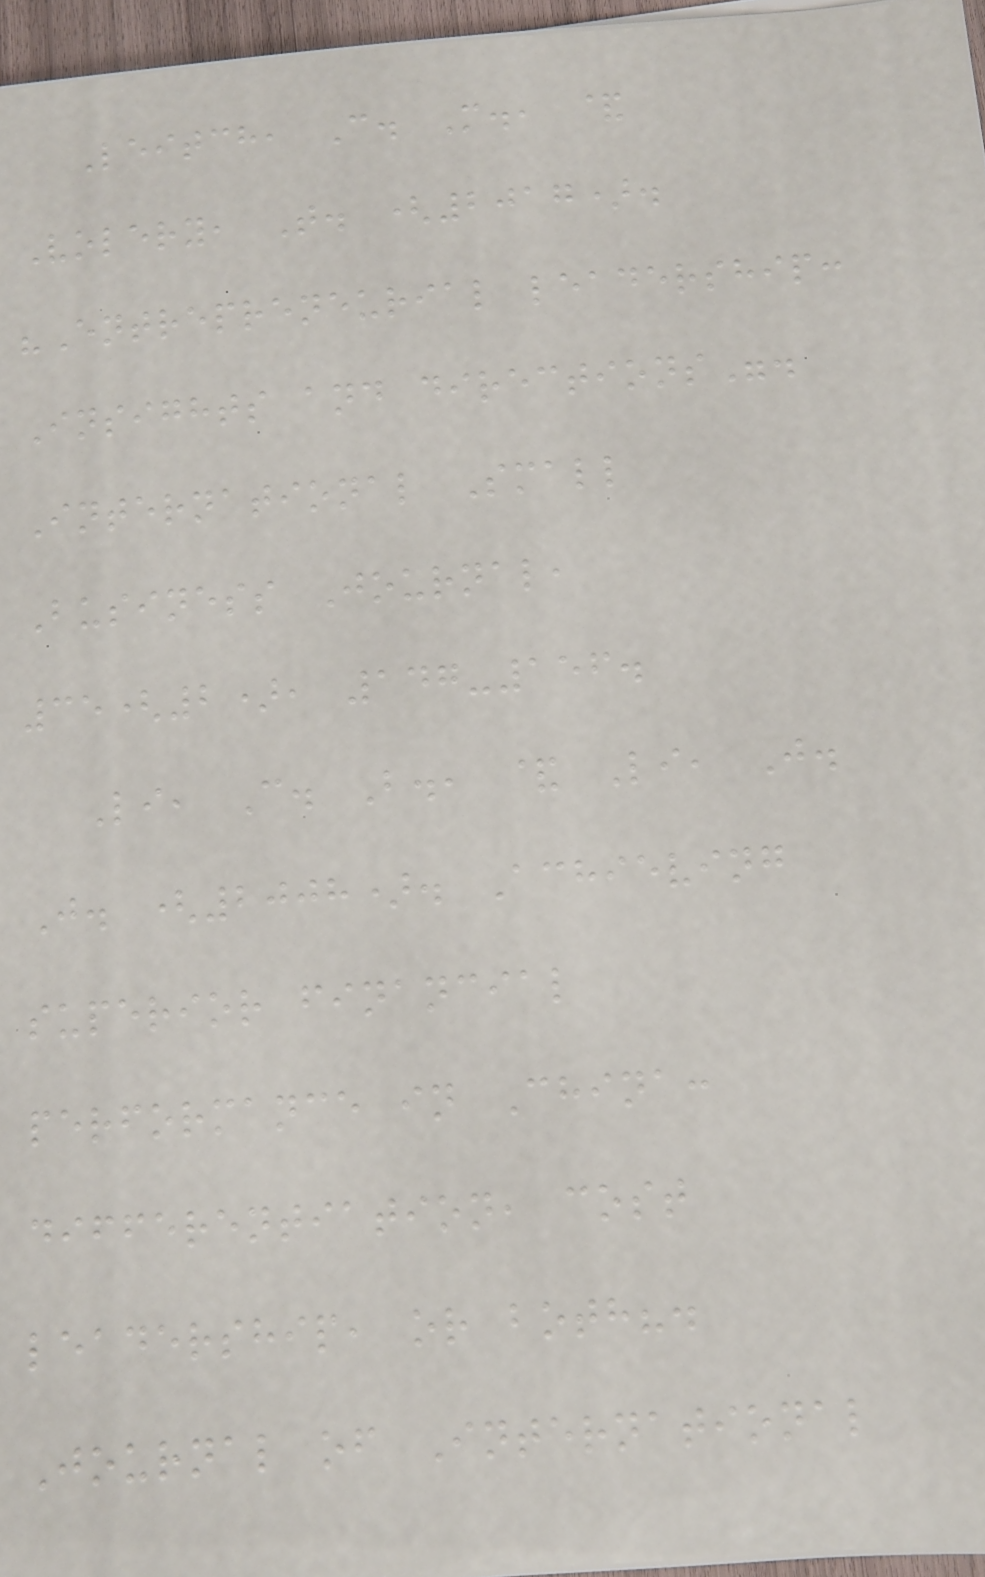Leitch, C. M., &
Volery, T. (2017).
"Entrepreneurial leadership:
Insights and directions".
International Small
Business Journal,
35(2), 147-156.
Li, C. B., & Li, J.
J. (2008). Achieving
superior financial
performance in China:
differentiation, cost
leadership, or both?.
Journal of International
